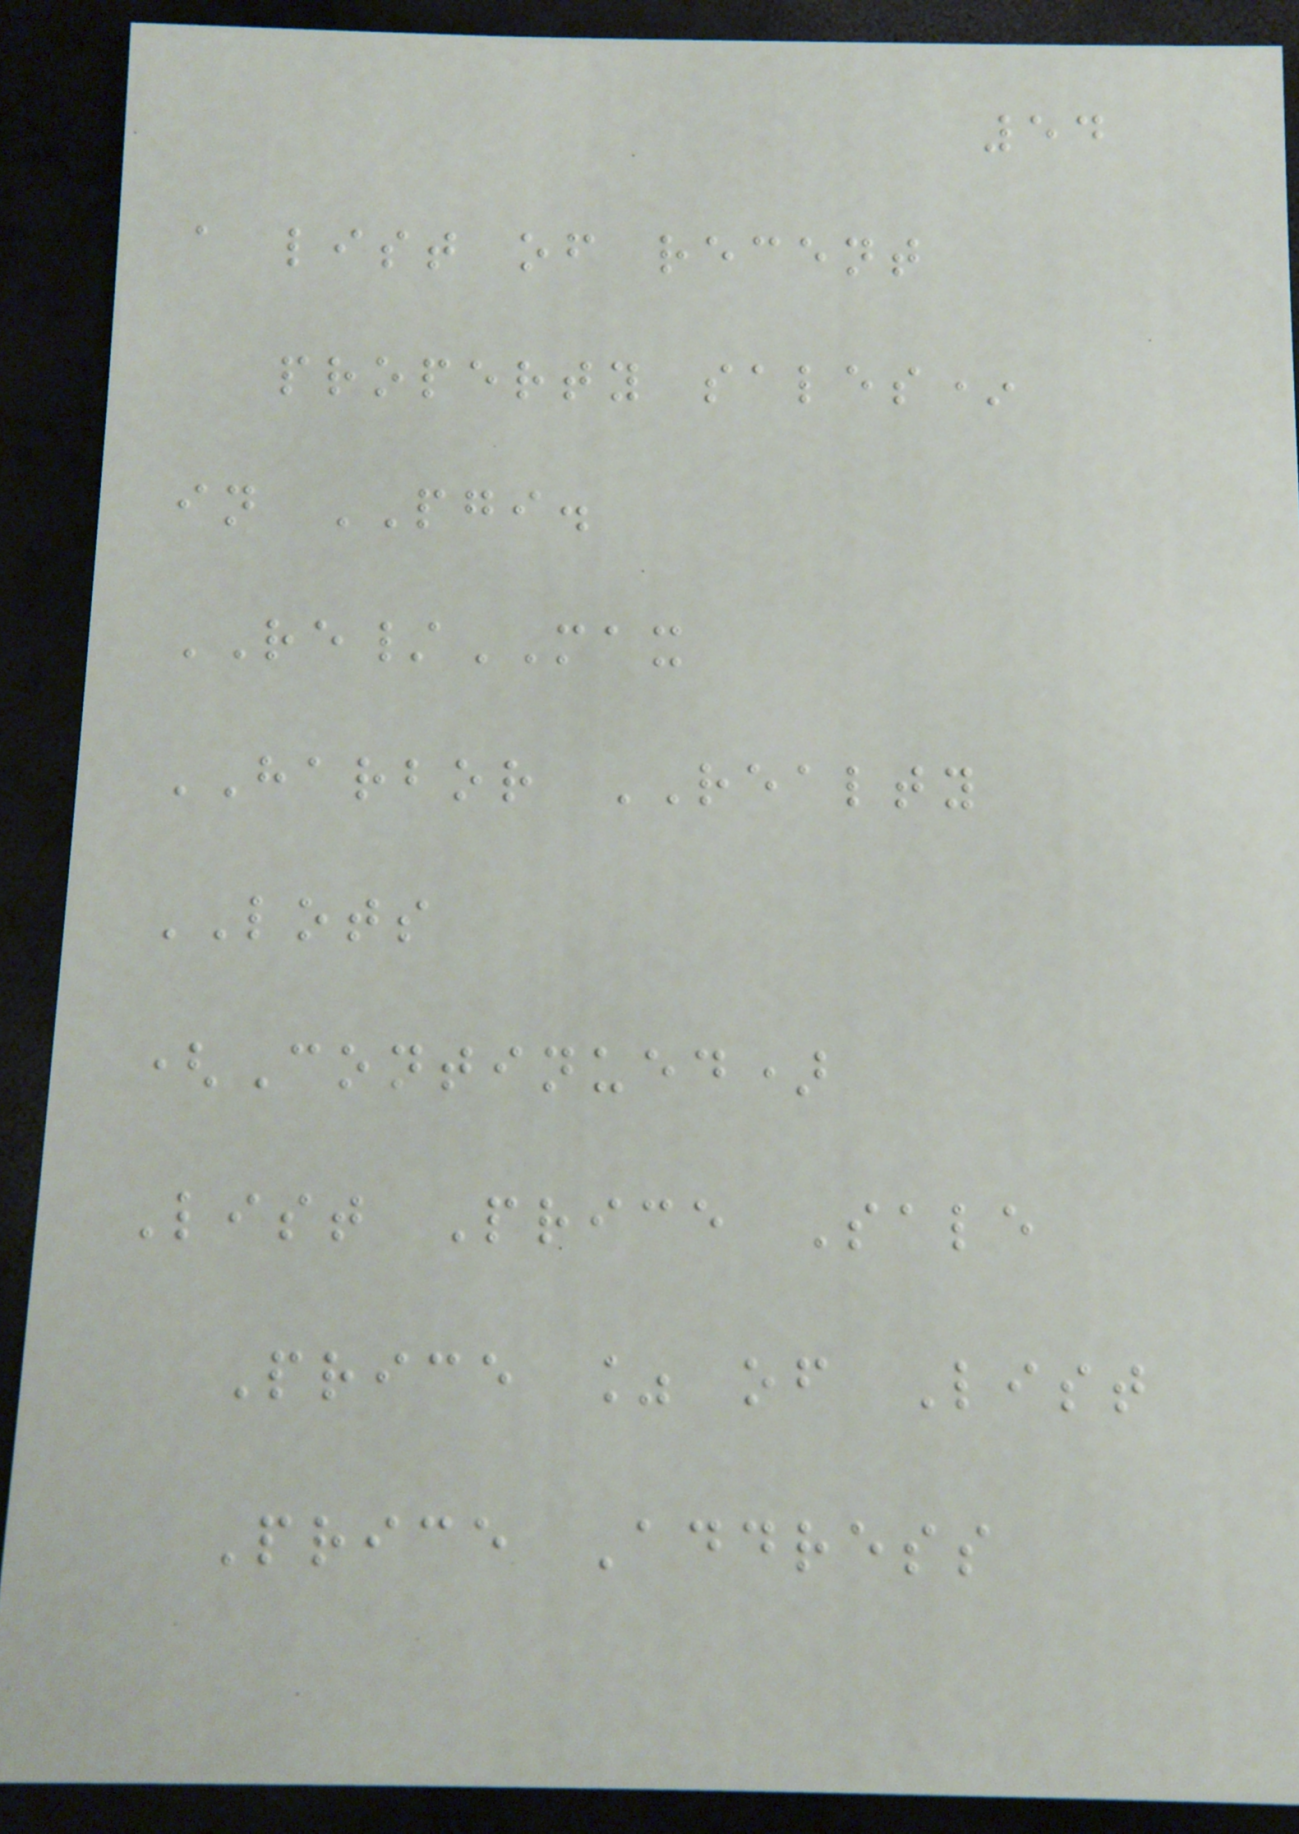54
a list of recent
property sales*
in PGI.
RE/MAX
HARBOR REALTY
LOTS
(Continued)
List Price Sale
Price % of List
Price Address
